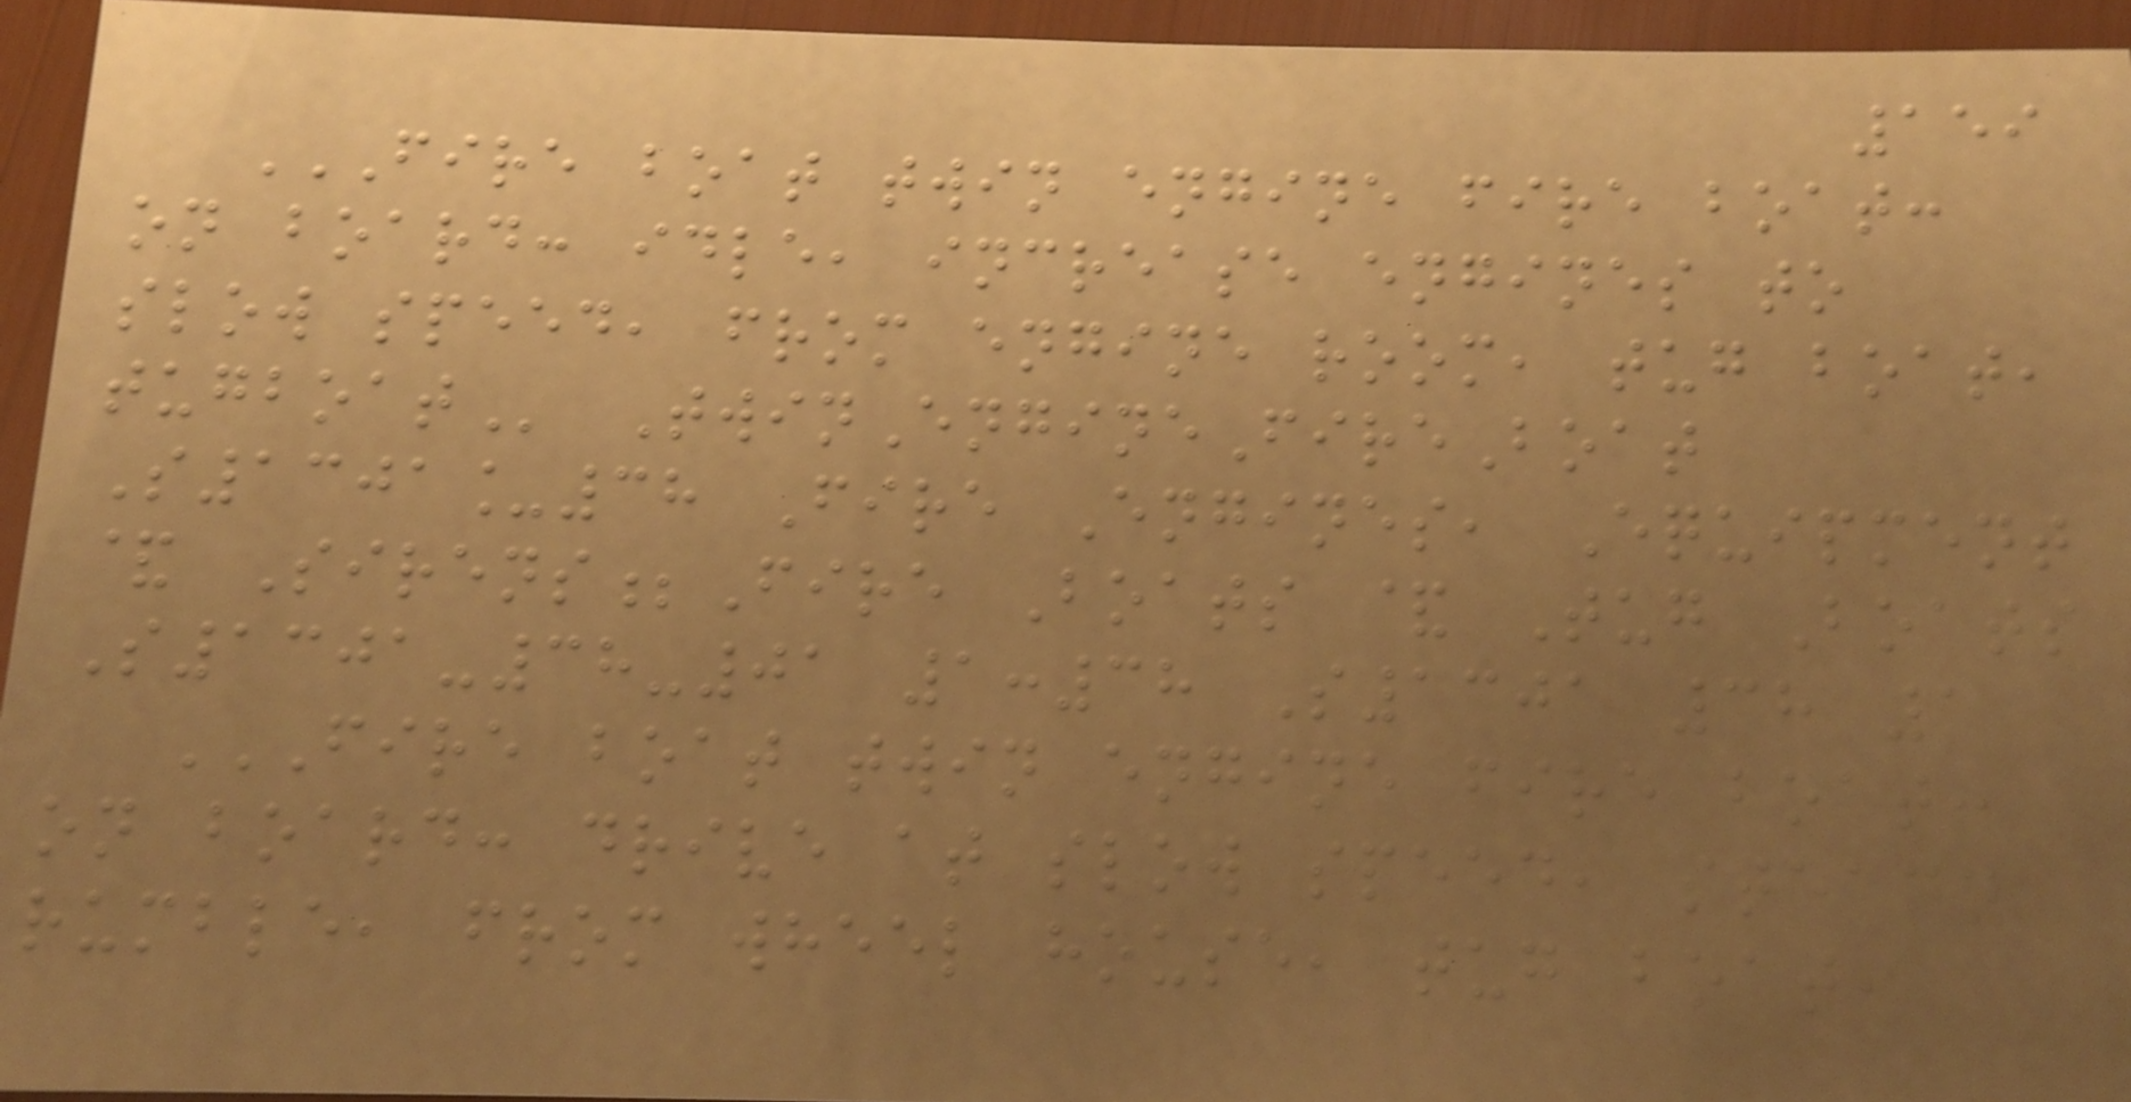159
FIRE BOAT TWIN ENGINE FIRE BOAT:
ON BOARD: IDLE, INCREASE ENGINES TO
SLOW SPEED, FROM ENGINE ROOM, TUG BOAT,
TUGBOAT TwinEngineFireBoat
S1301_38 Fire Engines, Equipment
& Sirens;Fire Boats & Tug Boats
S1301-38-01 1:38 S1301 38 1
FIRE BOAT TWIN ENGINE FIRE BOAT:
ON BOARD: DRIVE AT SLOW SPEED, STEADY
RUMBLE, FROM WHEEL HOUSE, TUG BOAT,
